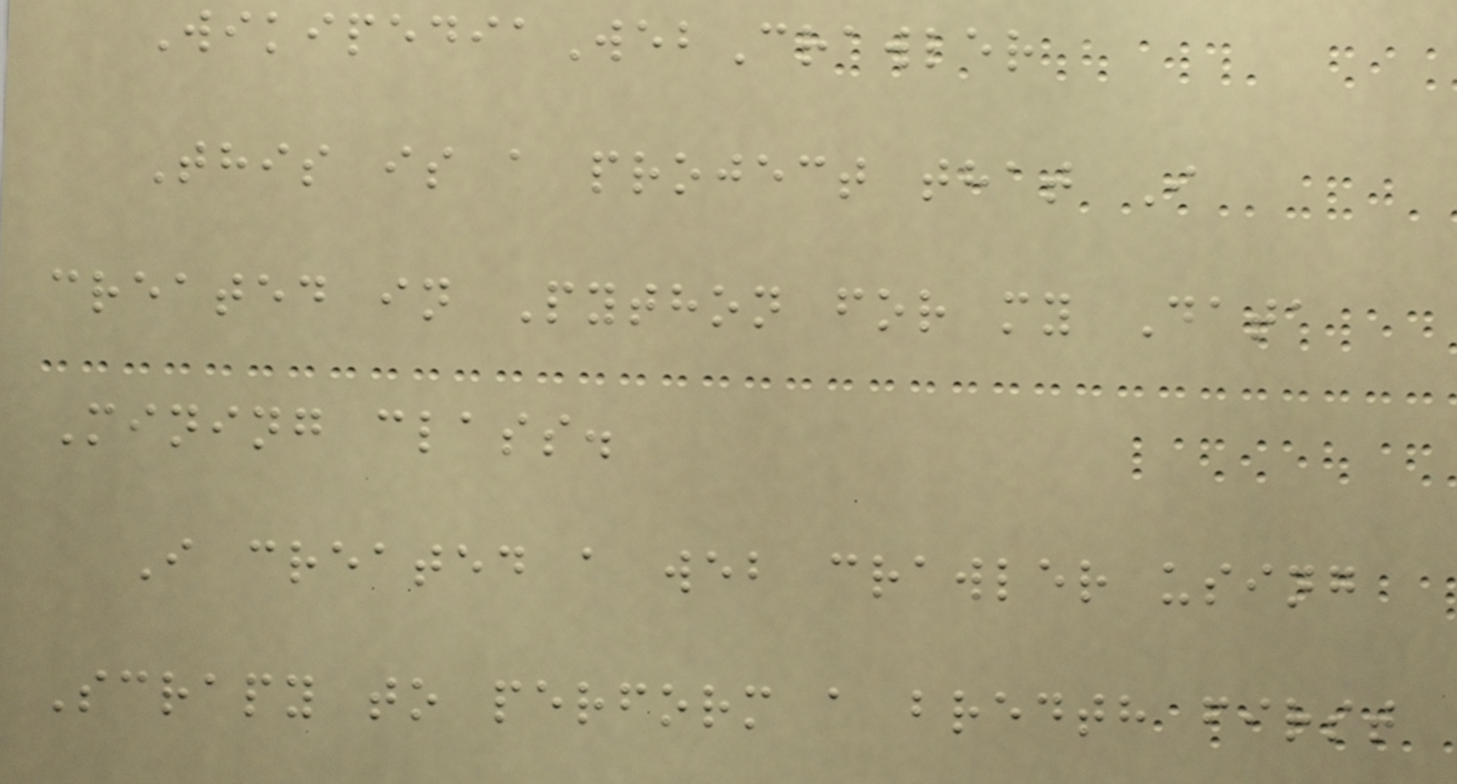WikipediaWebCrawler
This is a project that I
created in Python for my Data
Mining class.
I created a web crawler using
Scrapy to perform a bredth first
